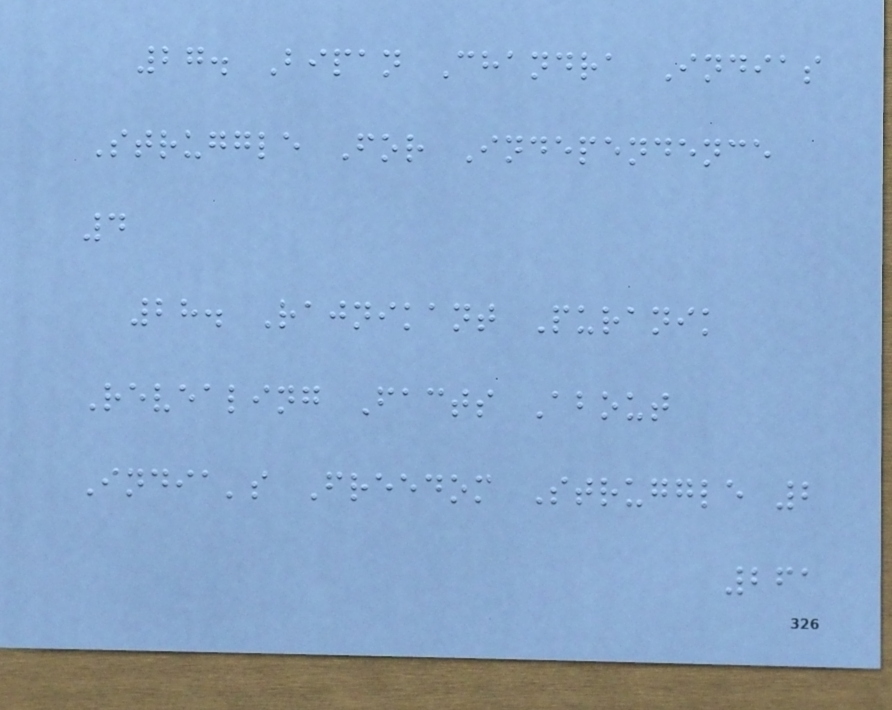27. Bipan Chandra Indias
Struggle For Independence
4
28. Rajnikant Puranik
Revealing Facts About
India's Freedom Struggle 2
261
